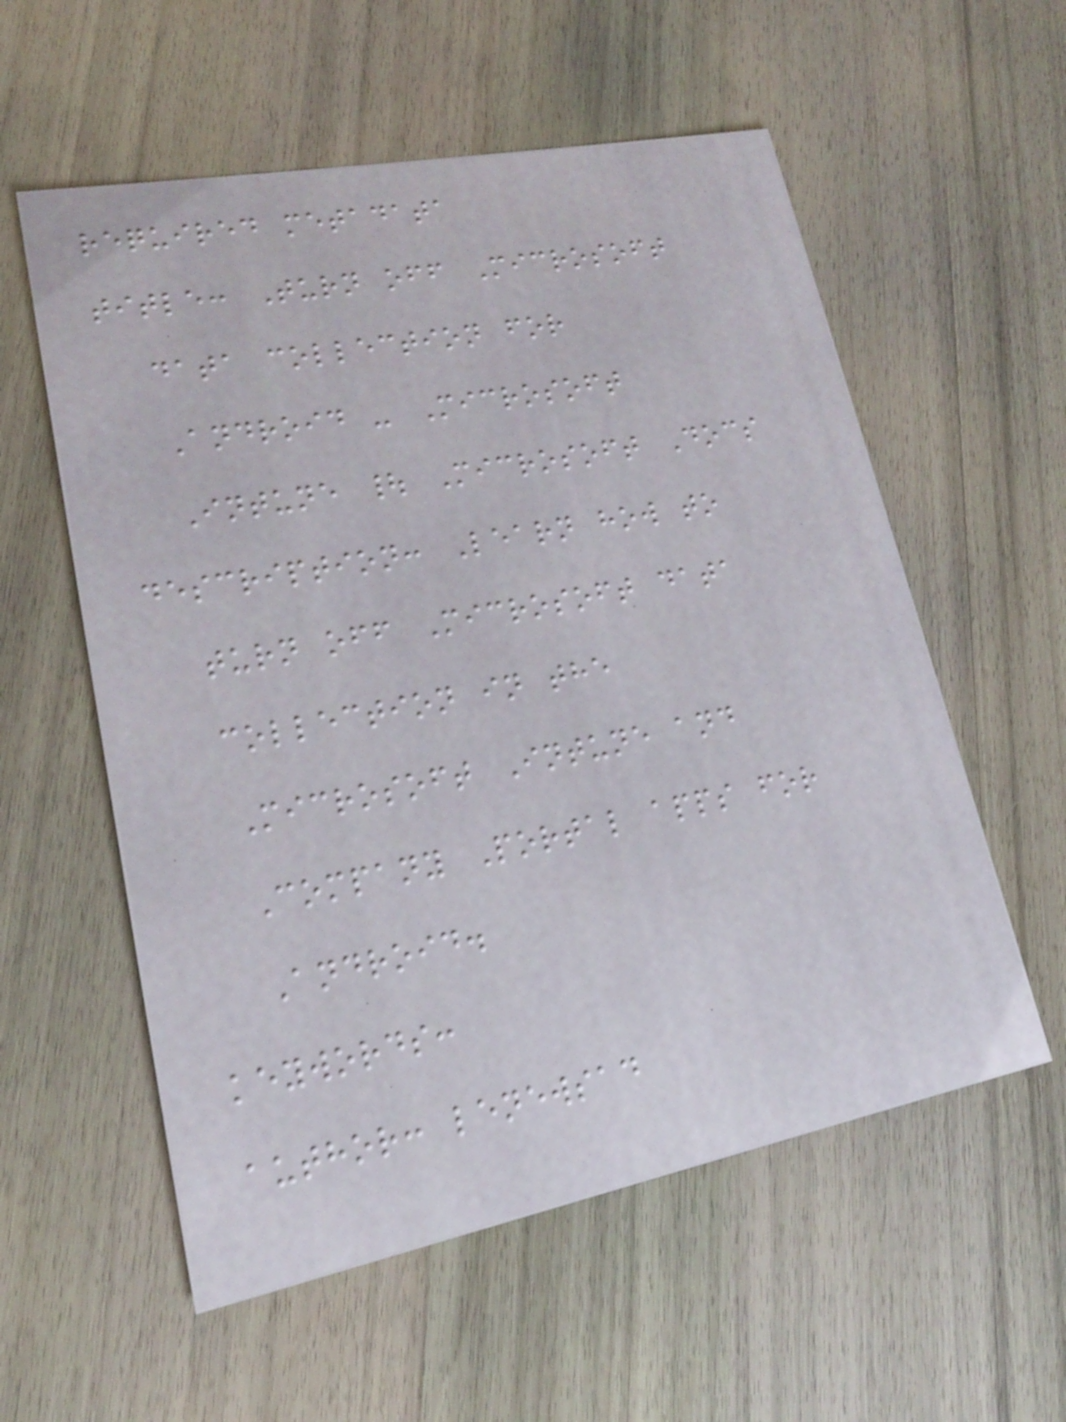required metadata
title: Turn off Microsoft
data collection for
Android - Microsoft
Intune | Microsoft Docs
description: Learn how to
turn off Microsoft data
collection in the
Microsoft Intune and
Company Portal apps for
Android.
keywords:
author: lenewsad
